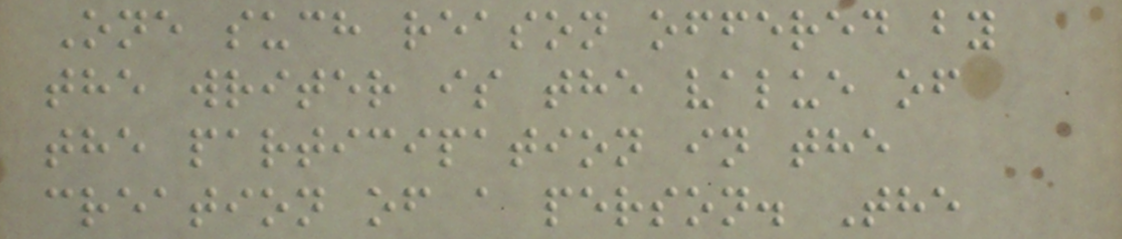One such reason offered by
the writer is the value of
the participation in the
creation of a person. The
